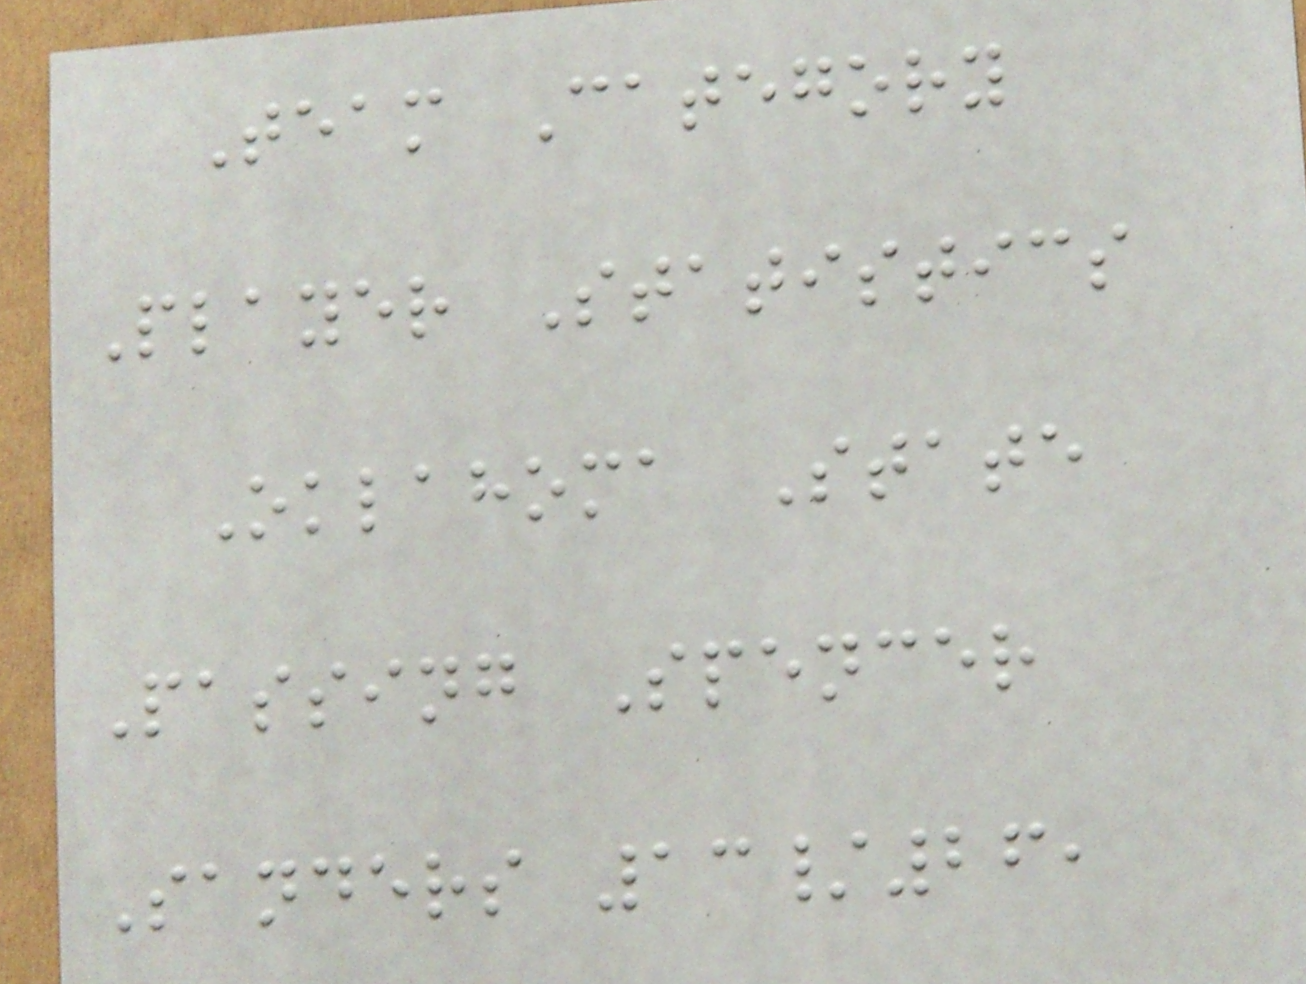Team Category
Player Statistics
Oklahoma State
Passing Spencer
Sanders 13/26,
